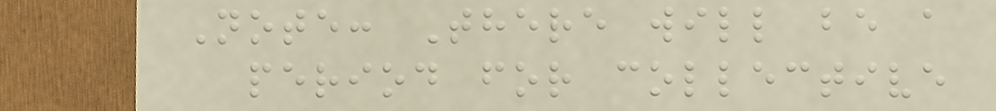Note: There will be a
period for collective
